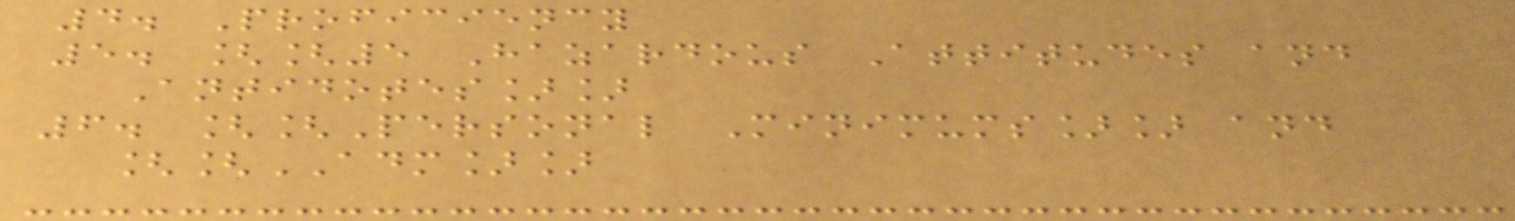4. Proficiency
5. [[5 Hazardous Attitudes and
Antidotes]]
6. [[Personal Minimums]] and
[[ADM]]
